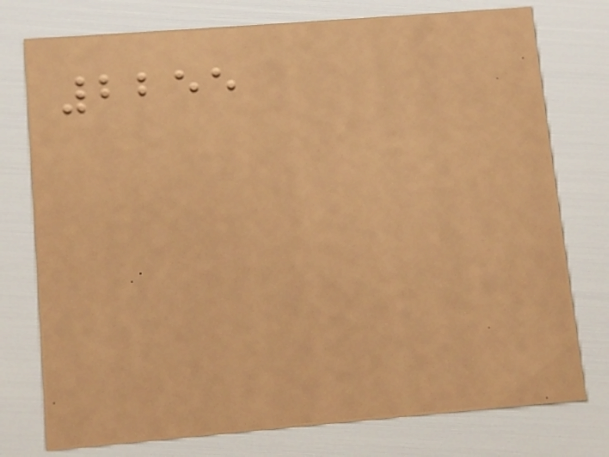2255
